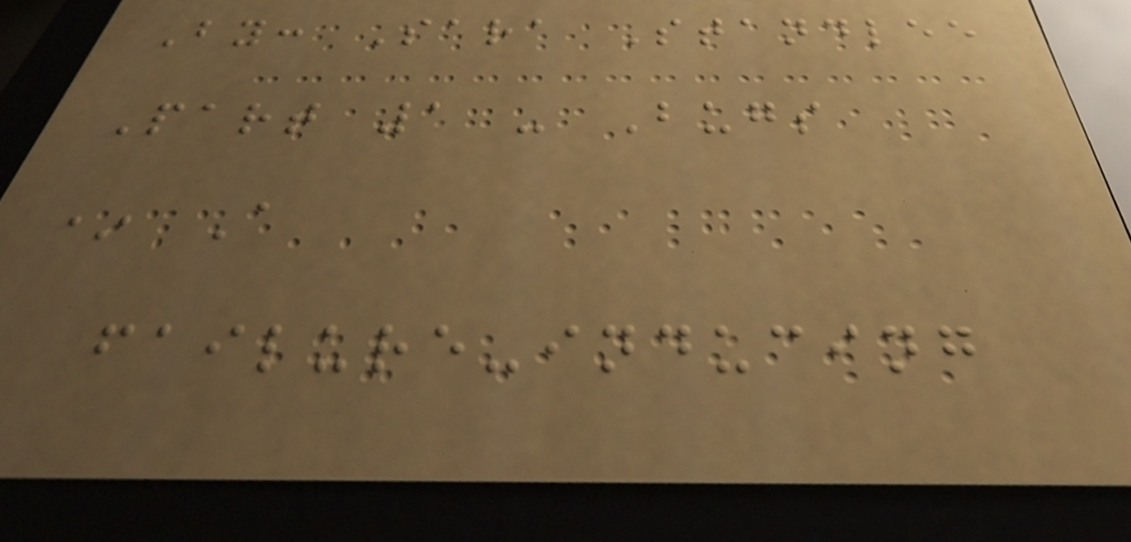By: Sara Standlee
Part 1 - Bugs
* A
failure-inducing
